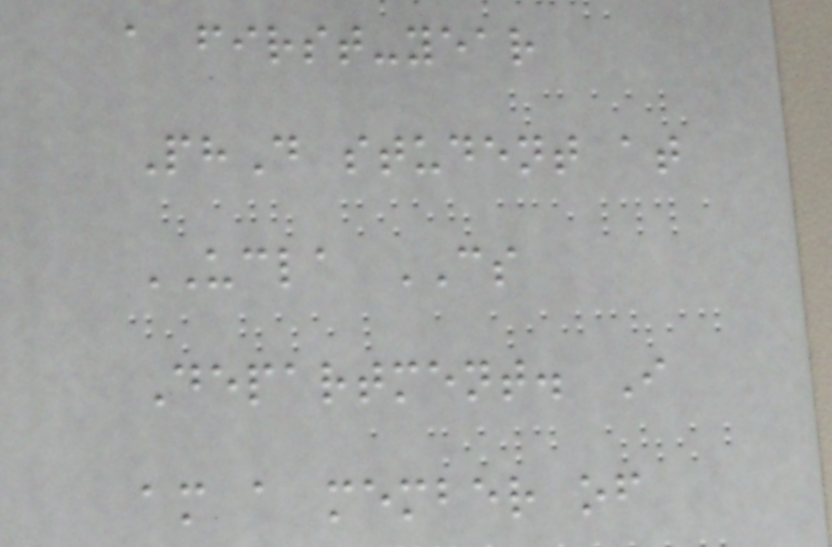a first-year
PhD student at
UCLA CS
Department. I
am a member of
